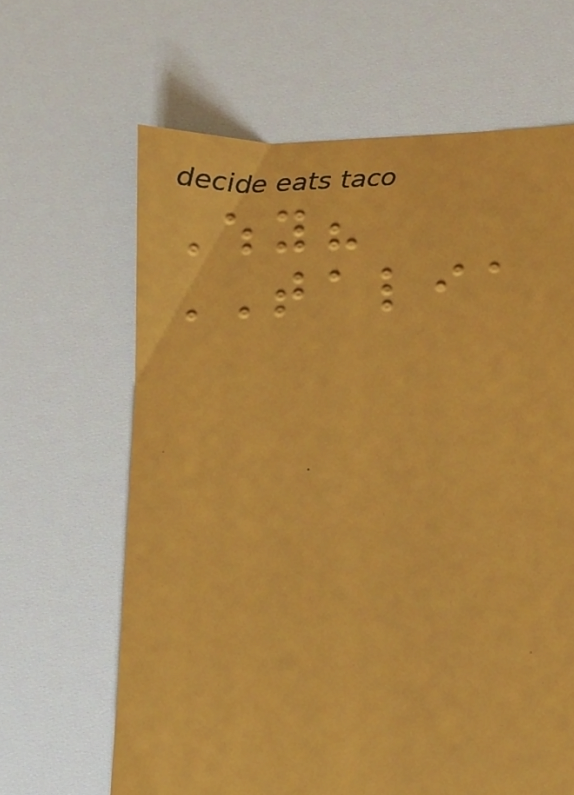Why?
TALIA
